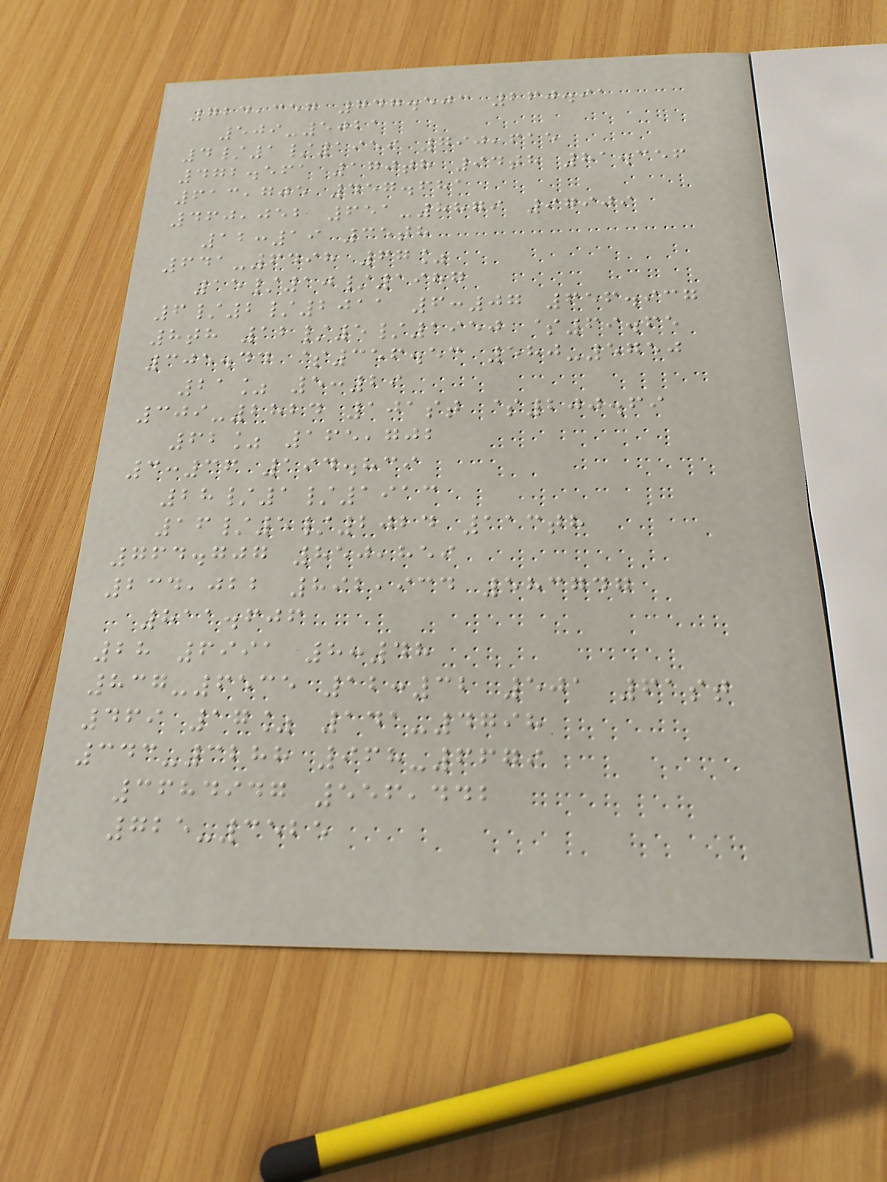724,357 747.503 260.91
509-5021
4/1/1959 790,615
472.561 170th 94th 81.356
613,705 457.681
460,052 651-8879 97909
12:19 35th
641-6498 67%
15/10/1987
6/2/2011 6:07 656.937
8th 12/5/1950 $69.65
305.44 $356.53 580-5750
21% 5:29
309-2824 101st $200.69
62% 165,702
3:36 194.839
28/1/1913
16/5/2024 113th
764.707 850,859
234,022 892,934 583747
811.606
28 6991 8:48
837-6535 12:32 501 61st
469 17% 141-4798
343-3288 968-6679
3684947 556,442
725-3525
